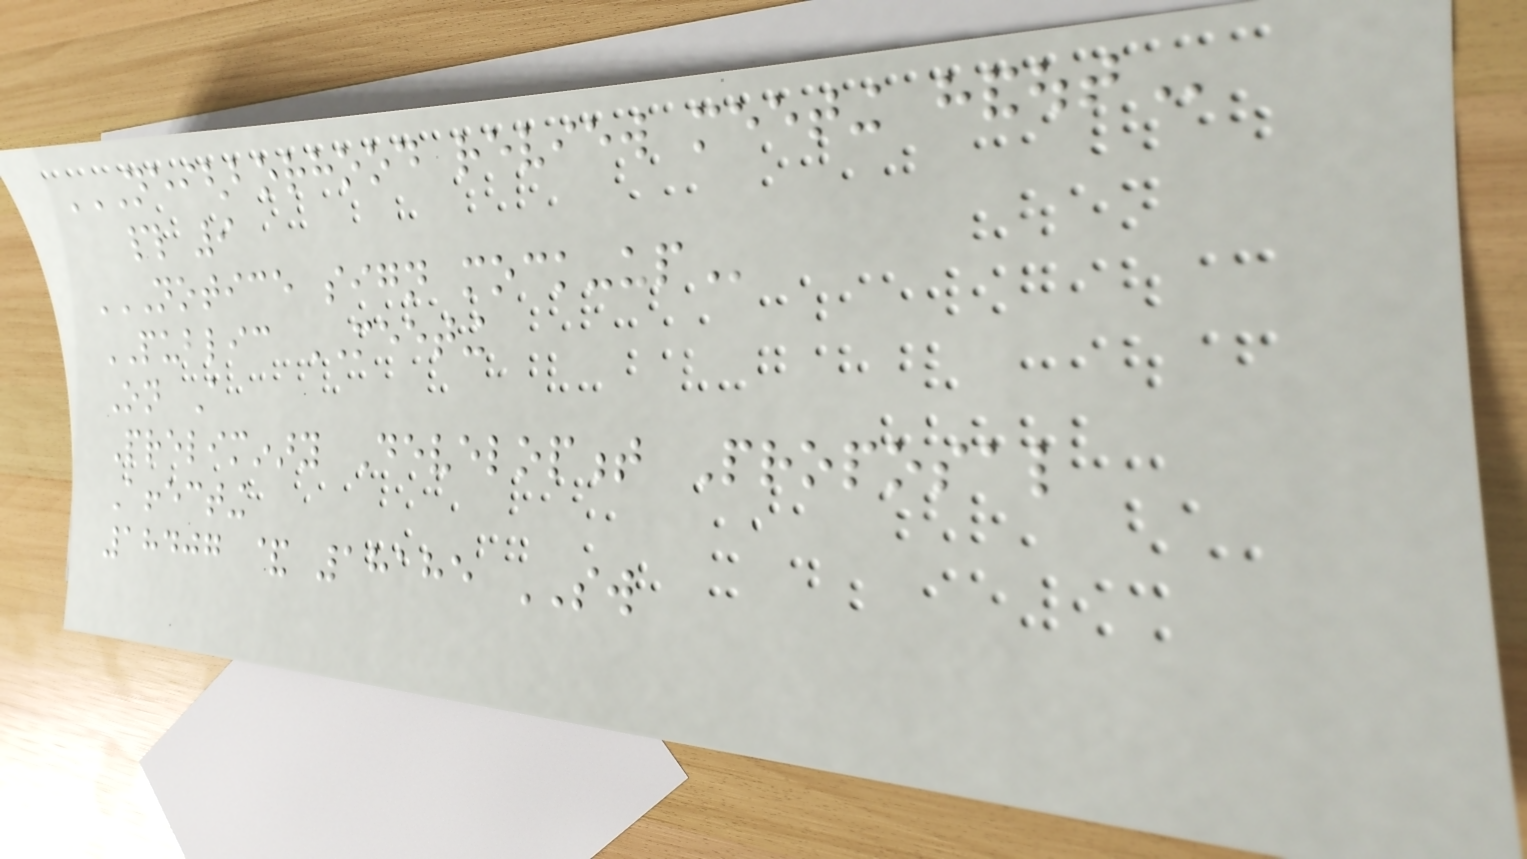NEIGHBORHOOD REVIEW MEETING HANDOUT
# 9
NOTICE SIGN MOCK-UP
PUBLIC MEETING
On A
Preliminary Development Proposal
Affecting
18407 & 18185 SW
